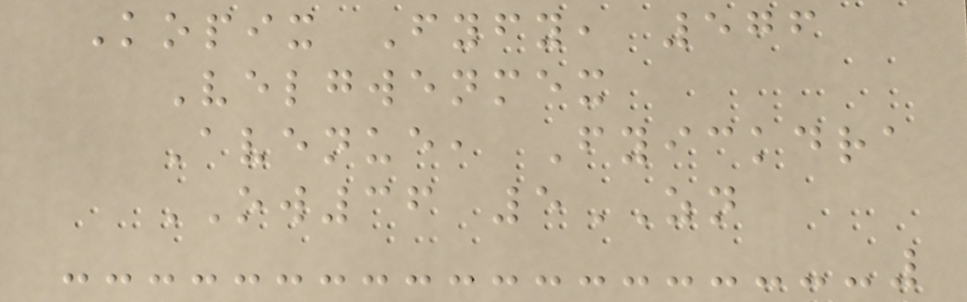Kopix Fyfy, 576
Velgwenmex
Avenue, Fyickdra
OW36 5ZN
